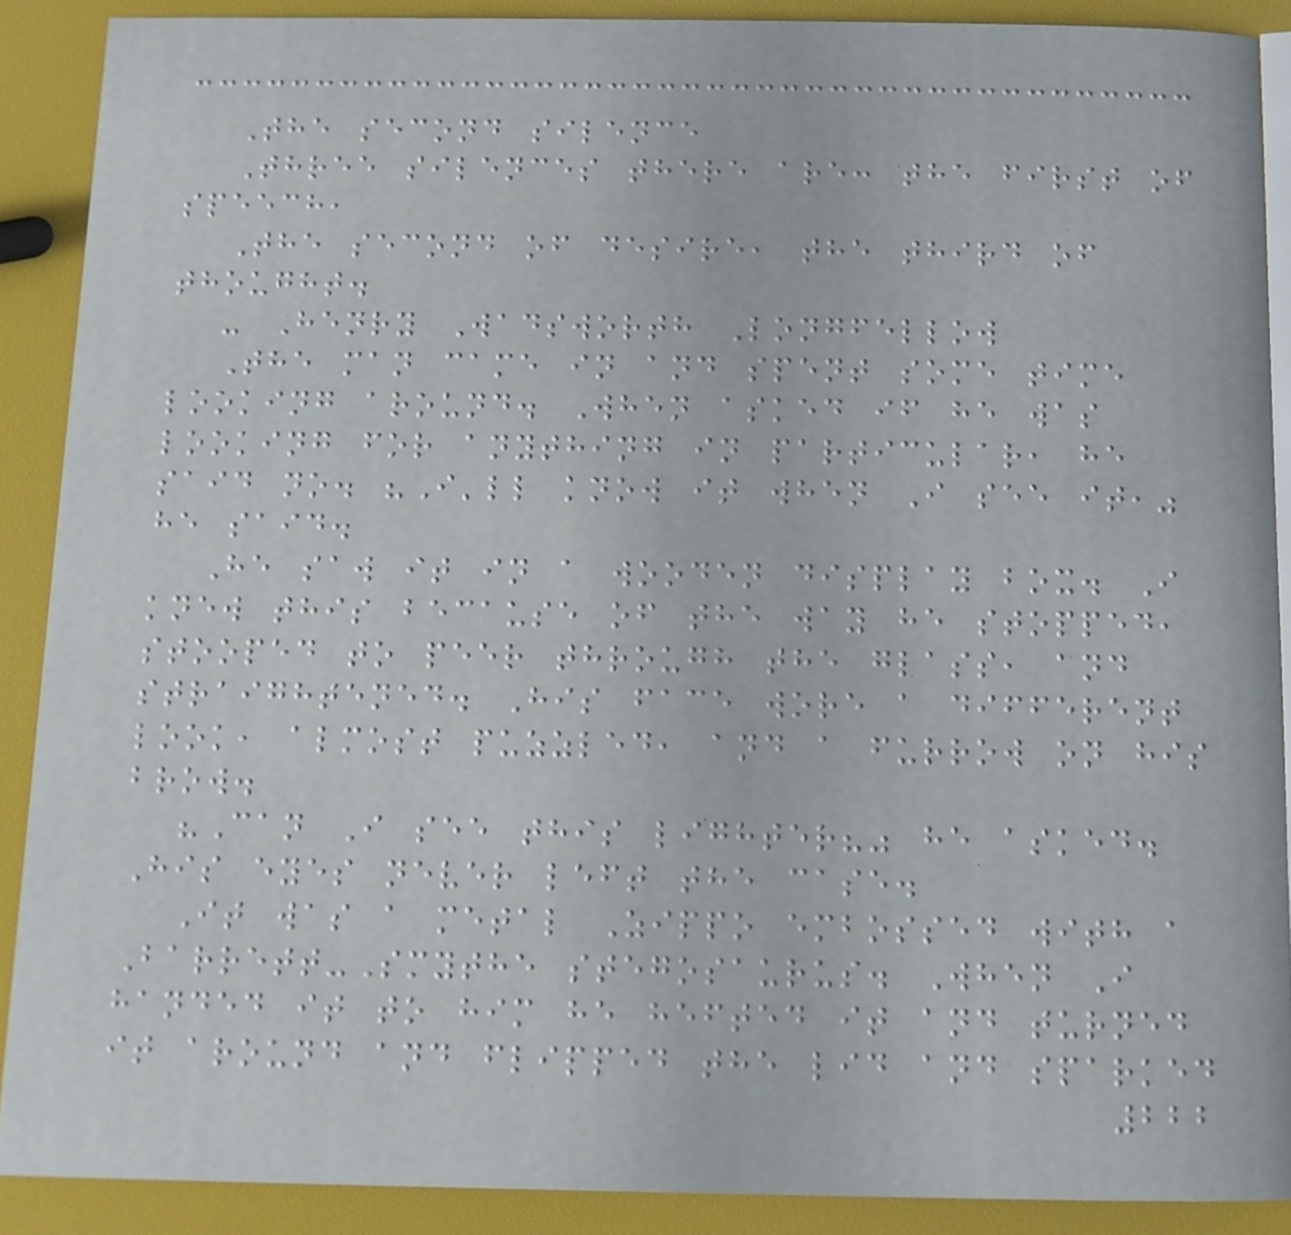The second silence
Three silences there are: the first of
speech,
The second of desire, the third of
thought.
- Henry Wadsworth Longfellow
The man came in and spent some time
looking around. When asked if he was
looking for anything in particular, he
said no. "I'll know it when I see it,"
he said.
He saw it in a wooden display box. I
knew this because of the way he stopped,
stooped to peer through the glass, and
straightened. His face wore a different
look, almost puzzled, and a furrow on his
brow.
"Can I see this lighter?" he asked.
His eyes never left the case.
It was a metal Zippo embossed with a
Barrett-Smythe stegosaurus. When I
handed it to him he hefted it and turned
it around and flipped the lid and sparked
222
